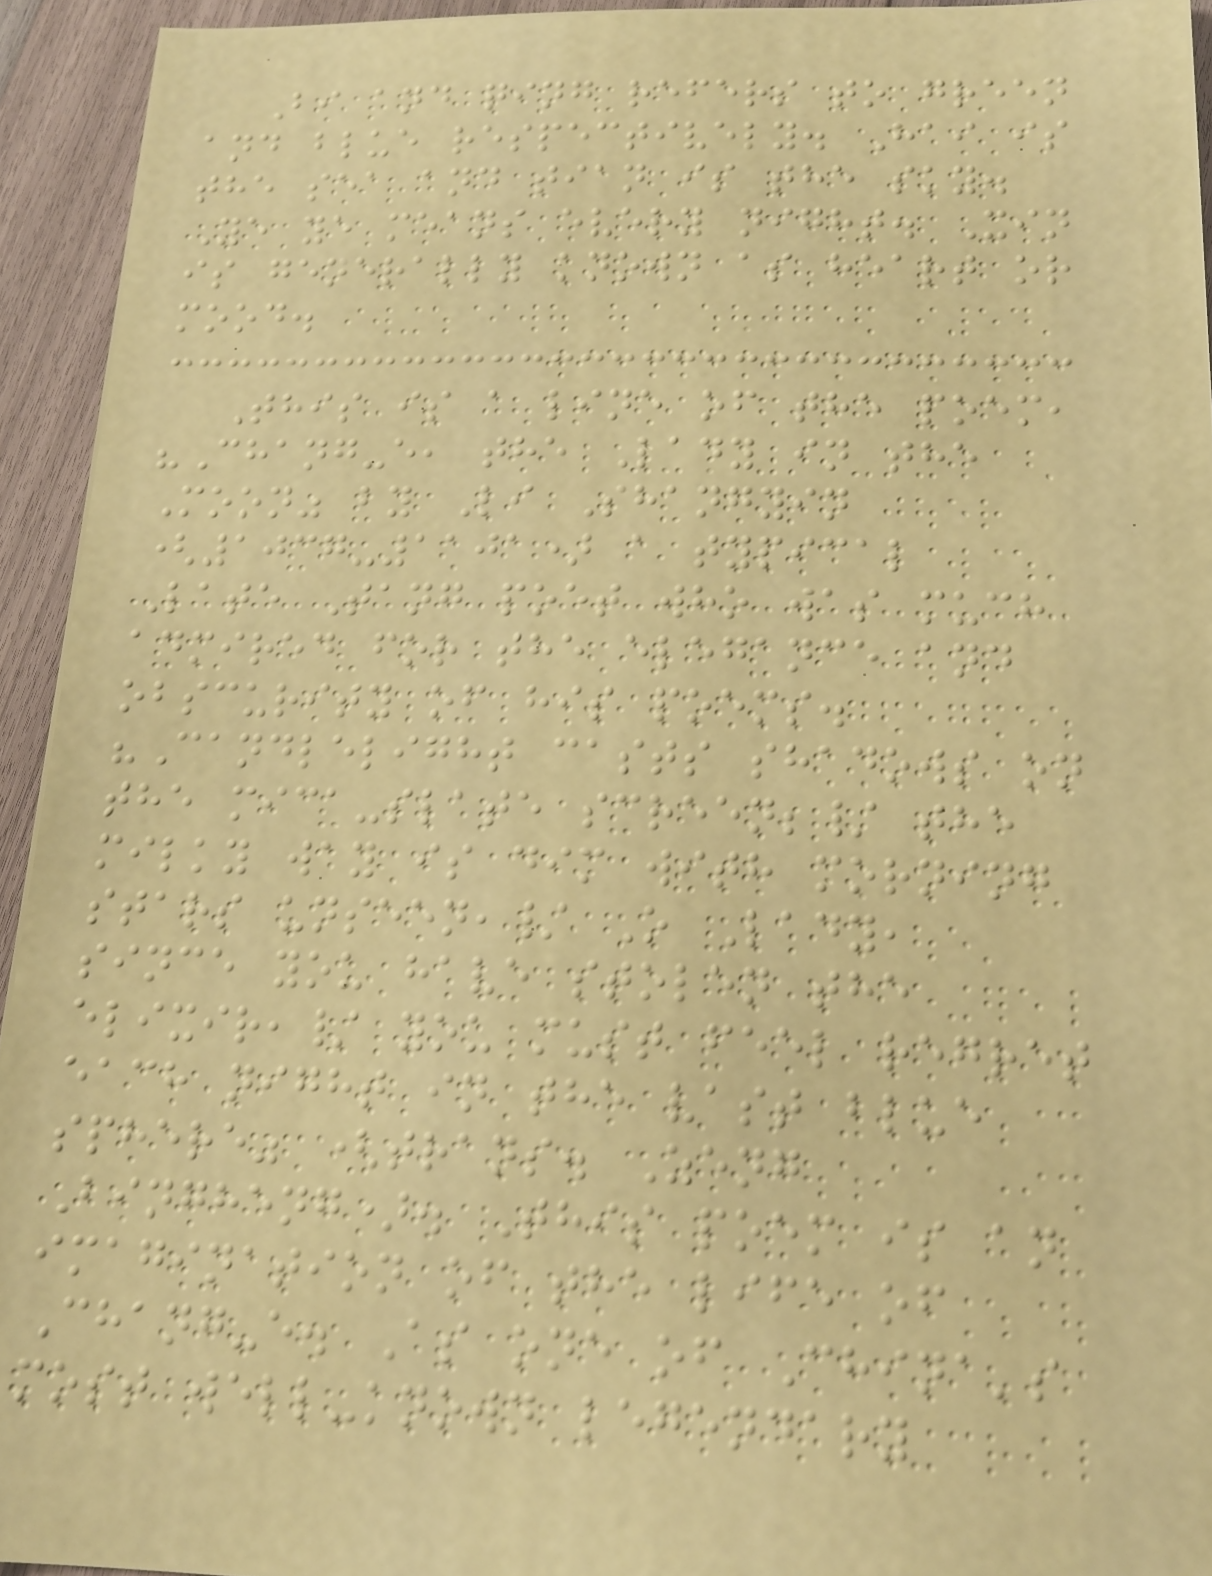Bi and qing refers to green
and blue respectively. Hai is
the sea and tian is the sky.
Ye ye means every night. Xin
is generally known as heart or
mood.
This is a line of the poem,
"Chang-e, the Lady in the
Moon" by Li Shangyin
(1037-1101) a typical
Late Tang poet who was much
admired for the elegance and
obscurity of his poems.
"Candlelight casts shadows on
the mica-slate screen;/ the
milky way is dim with morning
stars unseen,/ O Lady,
since you have stolen the
elixir,/ you must feel regret
each night in the vast blue
sphere" (trans. Zeng
Bingheng). This poem is an
imagination of the life of
Chang-e. As one of China's
most well-known legendary
